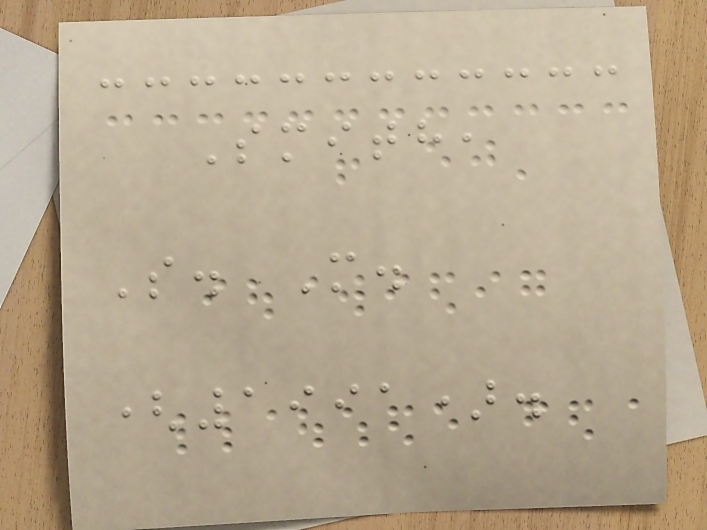Smith,
S. M.
(1991).
